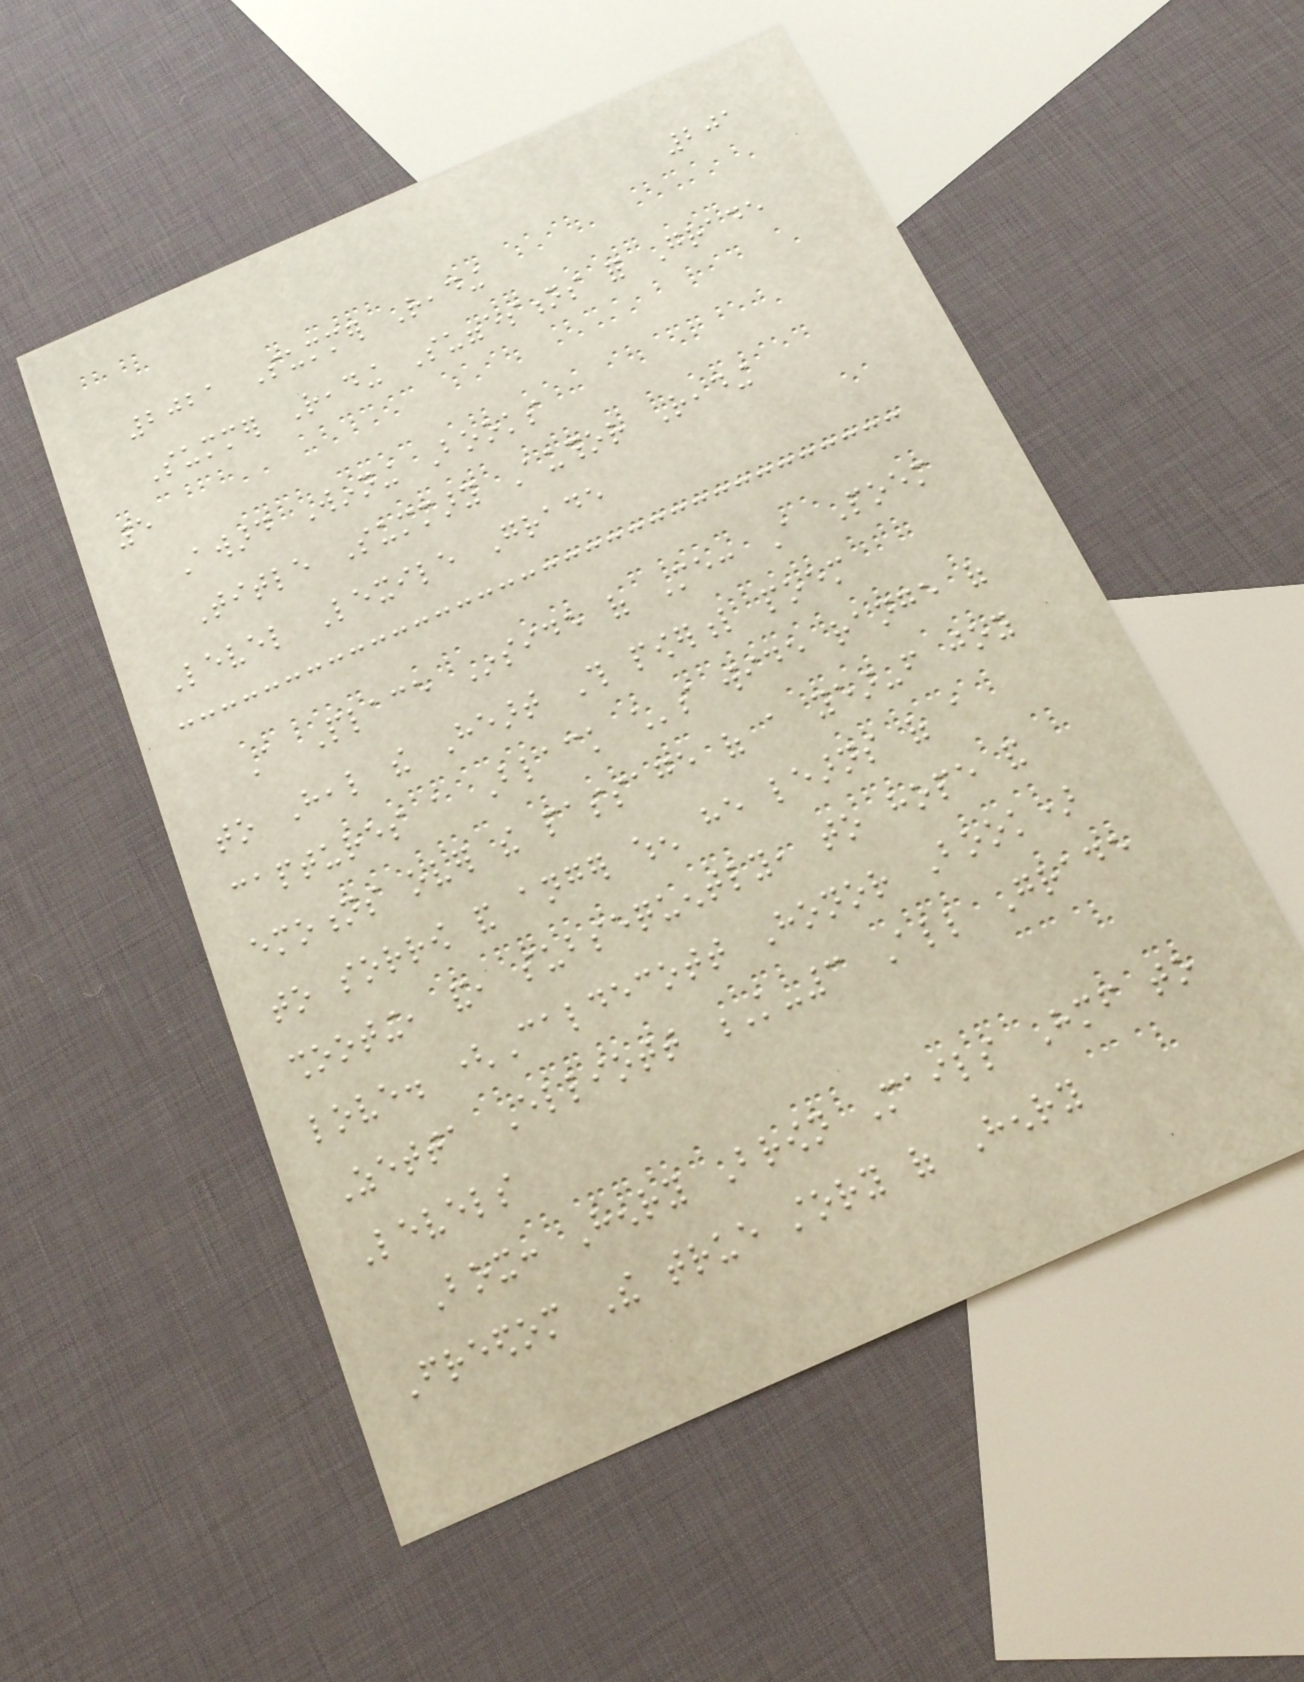201
2021 Summer Reading
Summer Reading Suggestions for Grade
5
Award Winning Books
Title Summary Author Reading
Level Lexile Grade
A Place Inside of Me: A Poem
to Heal the Heart This powerful poem
captures a Black child's wide range of
emotions over the passage of a year-from joy
to sorrow and anger when he learns of a
shooting, and, subsequently, to hope and
love. (Caldecott Honor Book)
Zetta Elliott K-3 All Grade
Levels
Box: Henry Brown Mails Himself to
Freedom The true story of Henry
